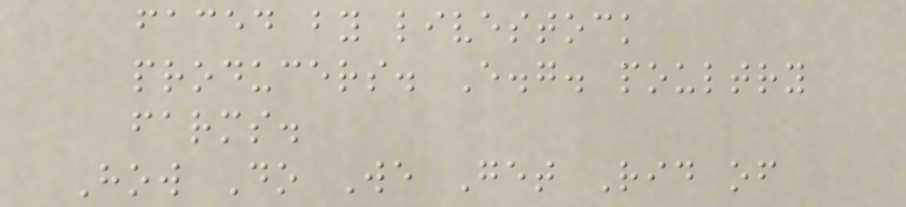faced by livestock
producers. E.g. poultry
farms.
How Do We Get Rid of
